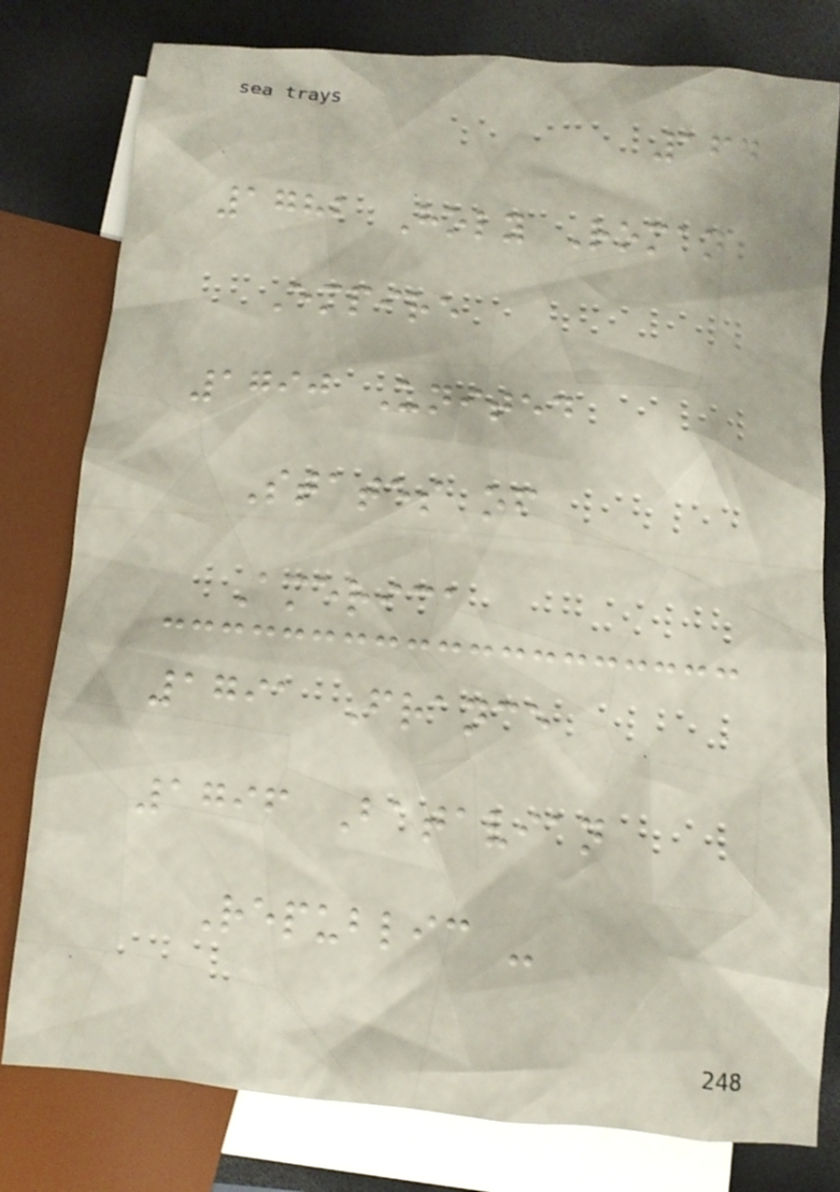164
1782 Holy Roman
Empire
1790 United
States of
America
1791 France
1796 Batavian
Republic -
